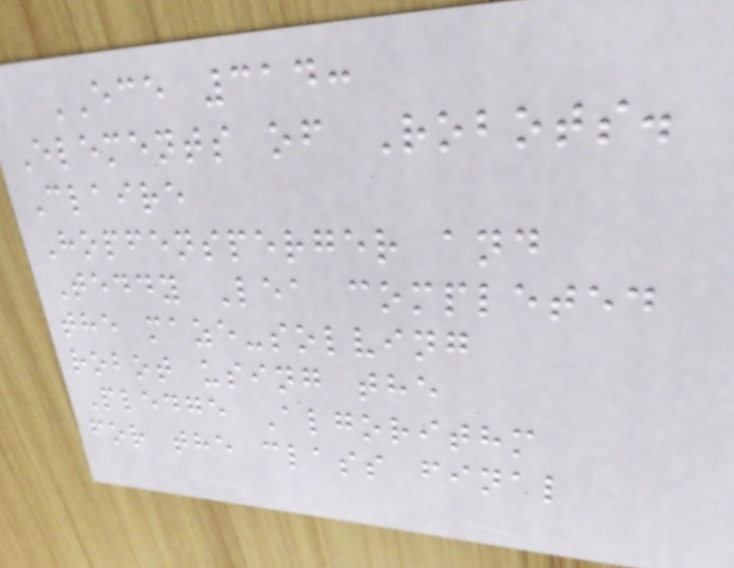ECE 314:
Elements of Robots.
Claire
Hopfensperger and
Teddy Lea completed
the maze-solving
robot using the
Pledge Algorithm
for the class final
